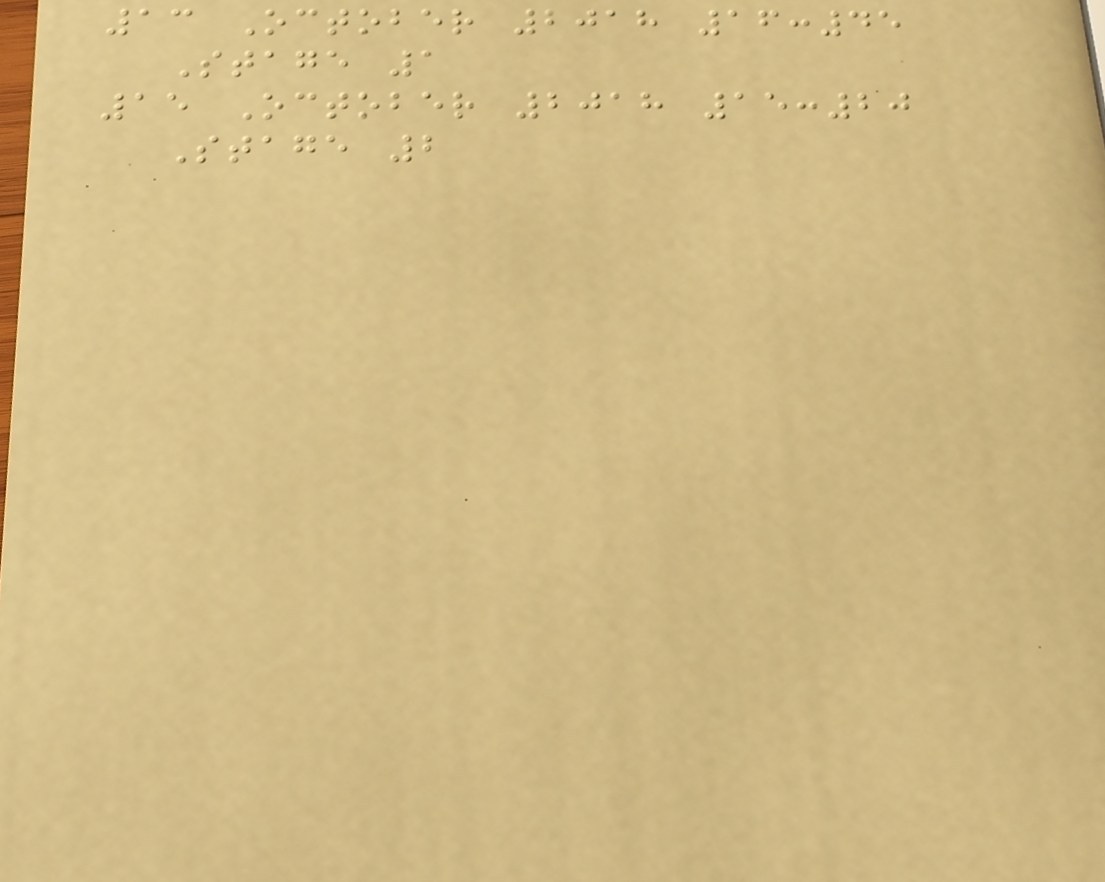13 October 2018 16:45
Stage 1
15 October 2018 15:20
Stage 2
